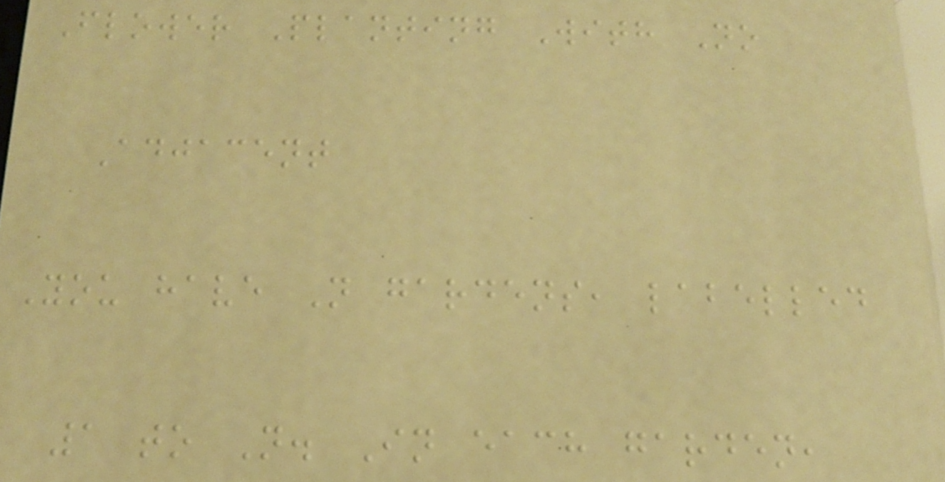Flower Planting With No
Adjacent
You have N gardens, labelled
1 to N. In each garden,
